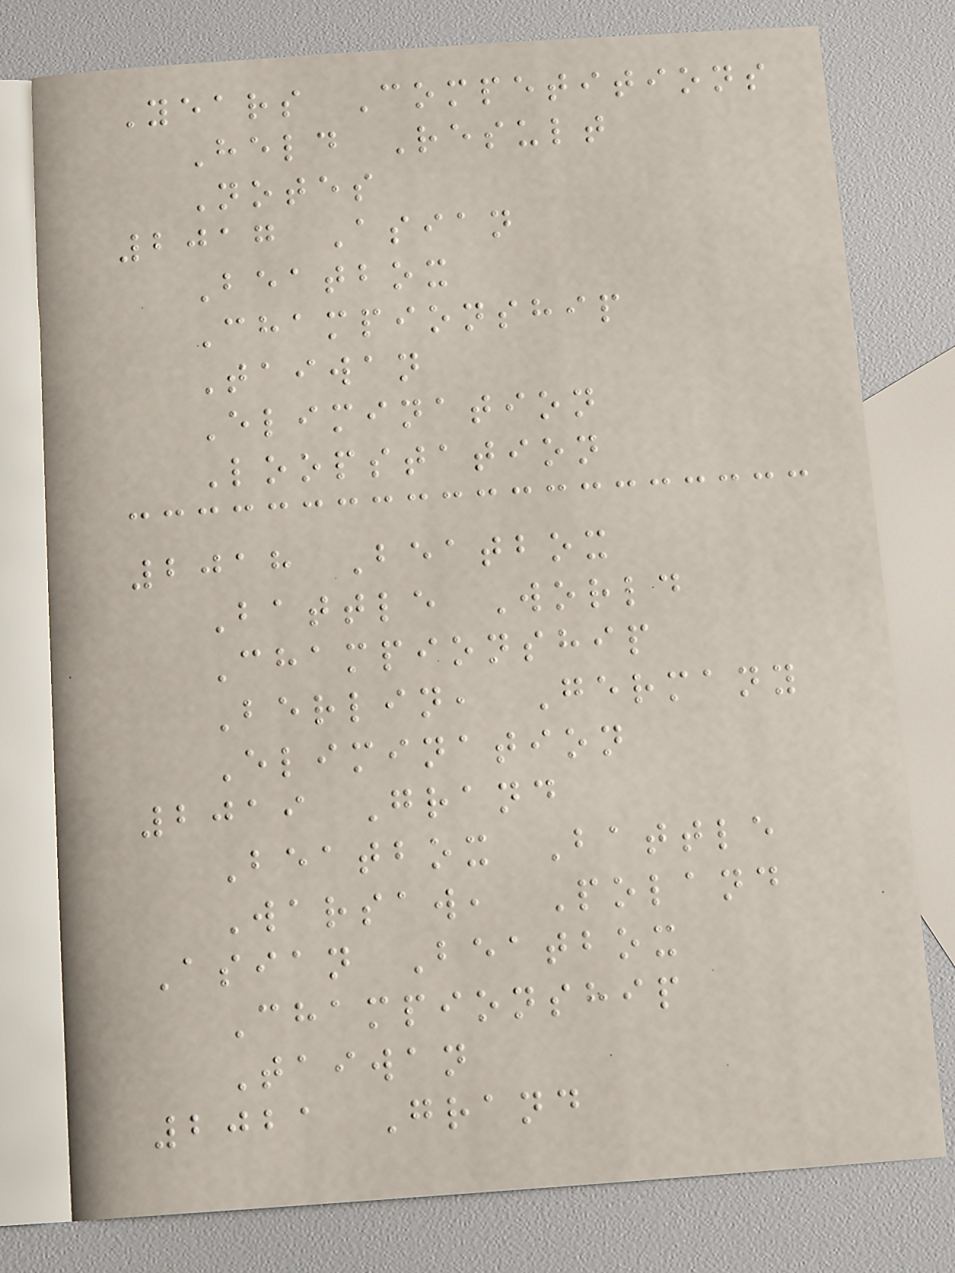Years Competitions
Held Result
Notes
2017 Asian
Beatbox
Championship
Taiwan
Elimination
Loopstation
2018 Beatbox
Battle World
Championship
Berlin, Germany
Elimination
2019 Grand
Beatbox Battle
Warsaw, Poland
Asian Beatbox
Championship
Taiwan
2021 Grand
